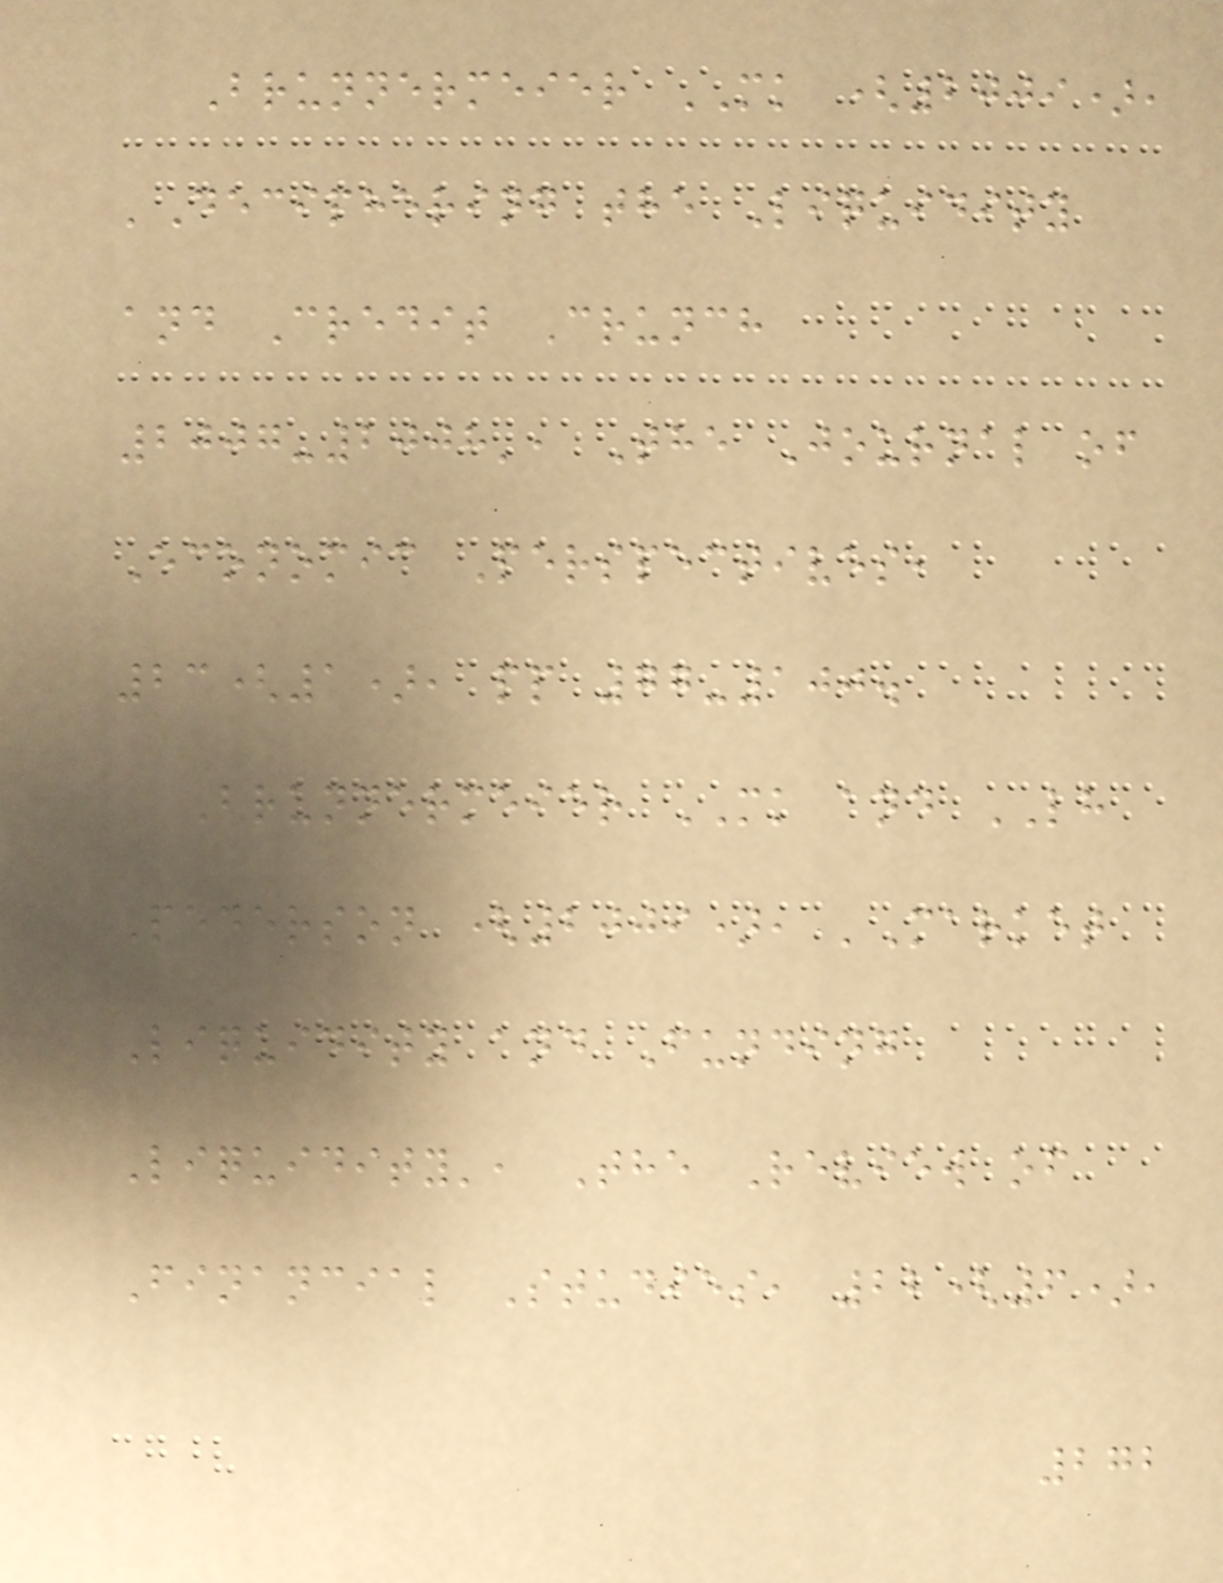Brunnermeier MK (2009),
'Deciphering the Liquidity
and Credit Crunch
2007-2008', The Journal of
Economic Perspectives,
23(1), pp 77-100.
Brunnermeier MK and LH
Pederson (2009), 'Market
Liquidity and Funding
Liquidity', The Review of
Financial Studies, 22(6),
272
